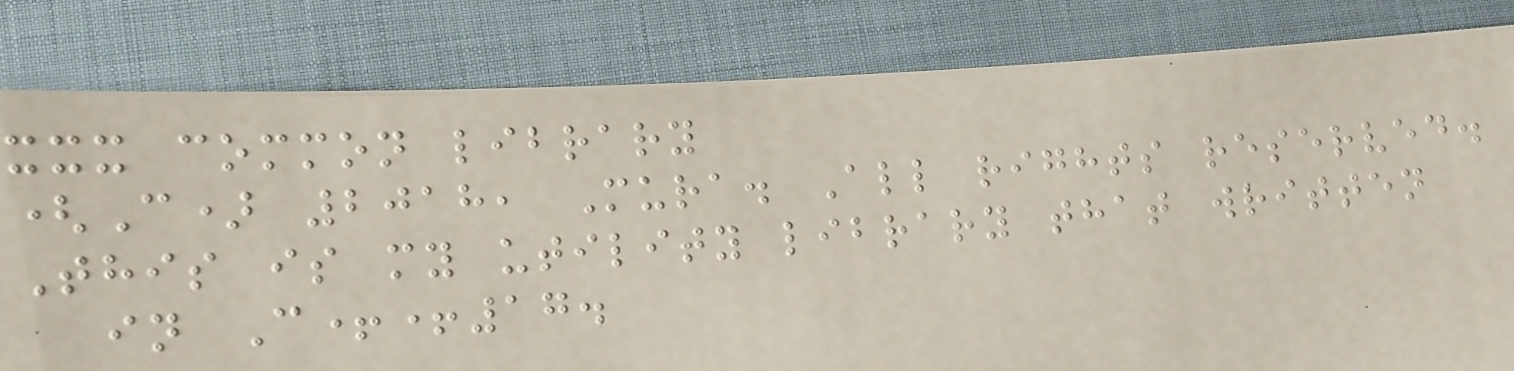xxx common library
(C) 2018, Mura. All rights reserved.
This is my utility library that written
in C++17.
